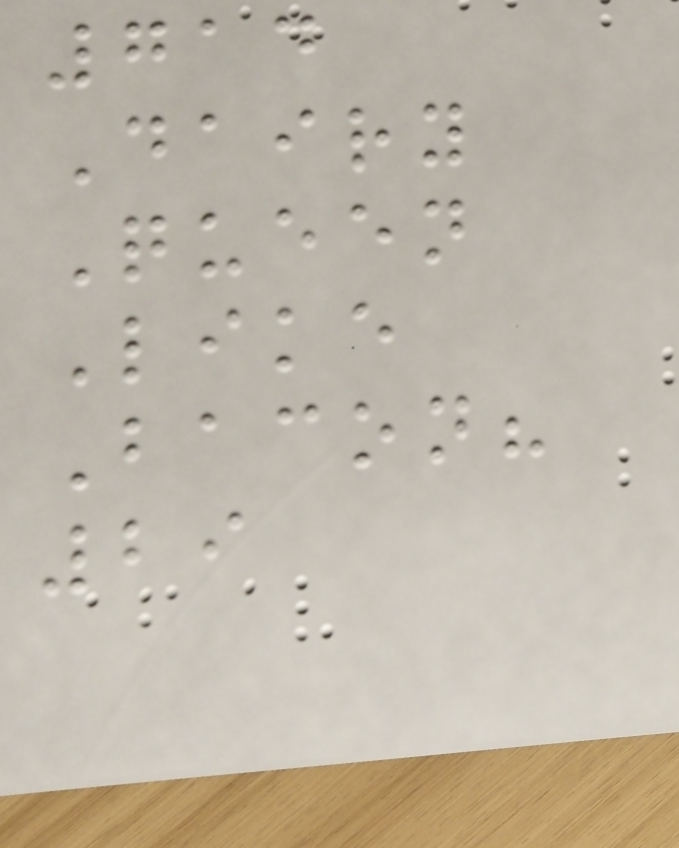714
Dairy
Queen
Like
Bacon?
29
